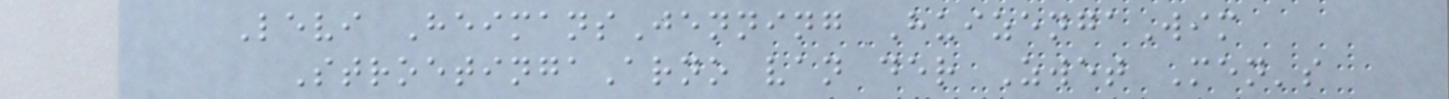Levi HeimansJenning HuizengaWim
StroetingaArno van der Zwet Men's
